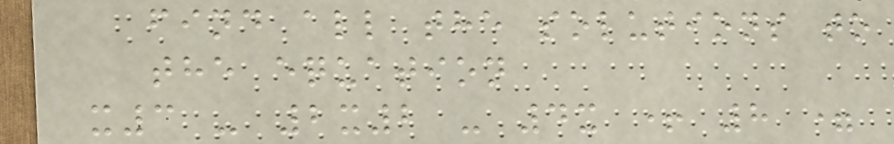find all the solutions to
the equation
x3 - 2x2 - 4x + 8 =
